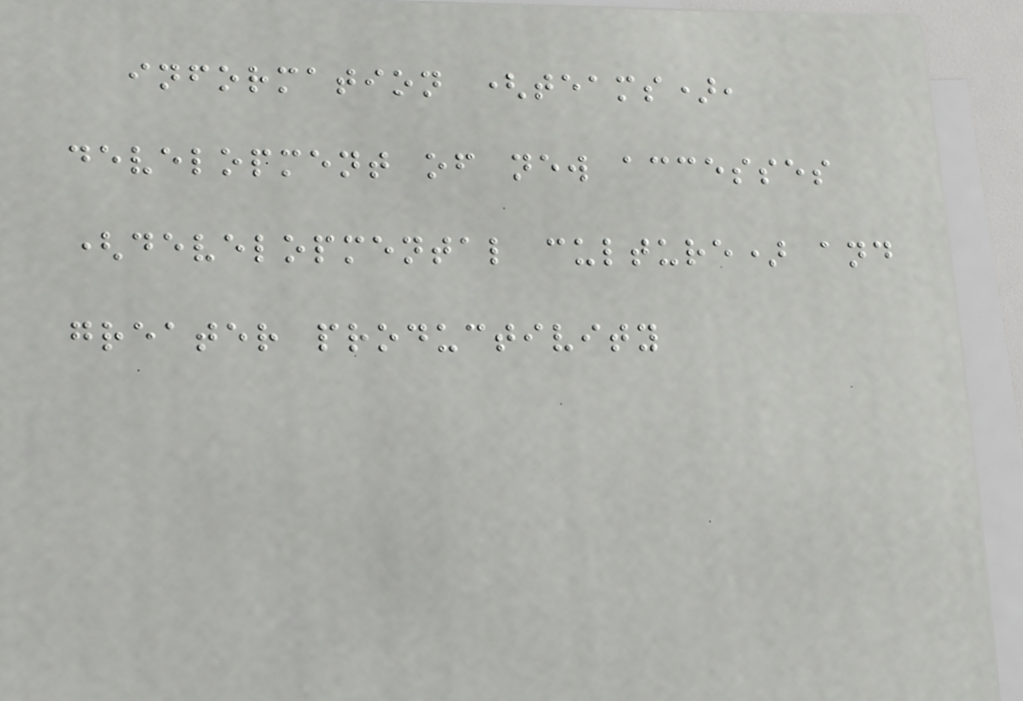information (teams),
development of new accesses
(developmental culture) and
greater productivity
